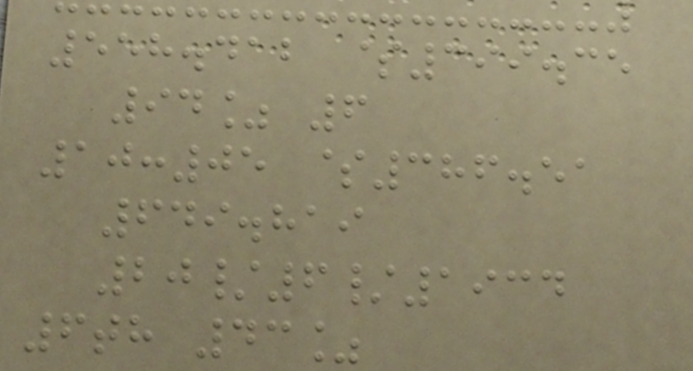558.412 $399.35
94% 6
10:05 $386.51
649.819
20/6/1934
6th 43%
